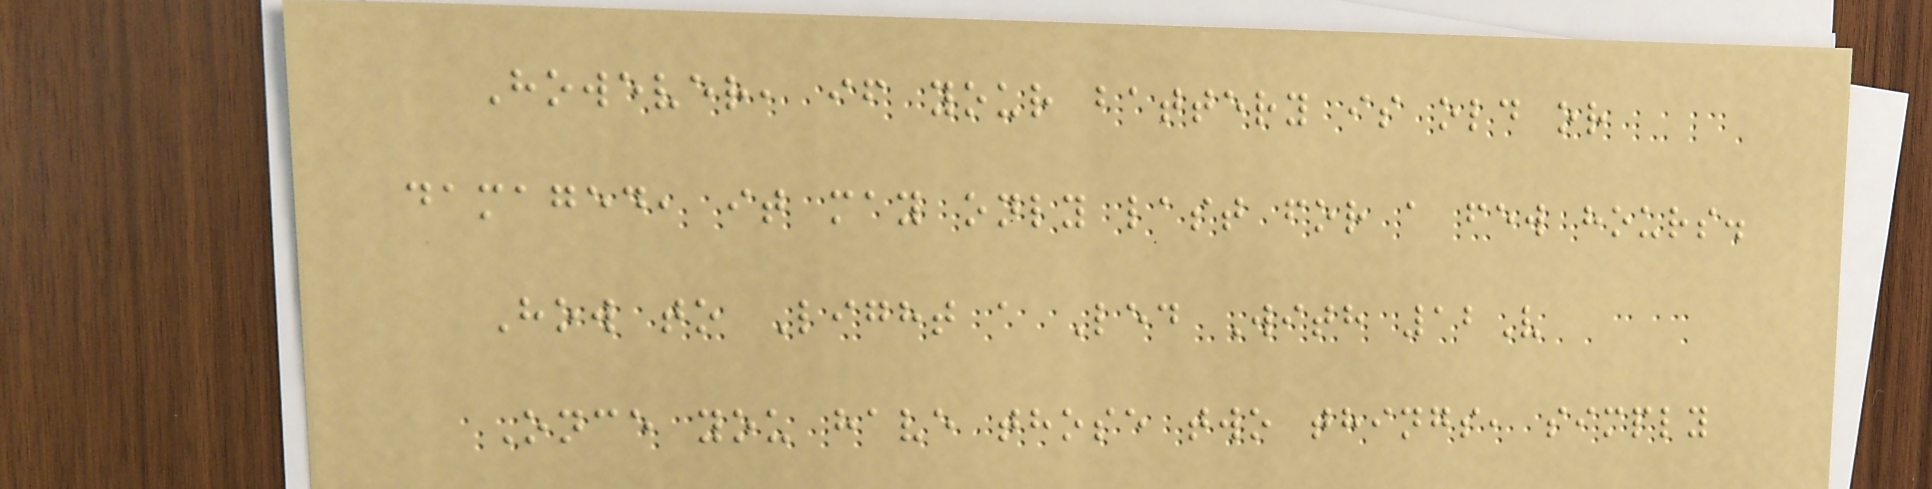However, if your battery is old or
damaged, it may only last for a few hours.
How to Light a Led With 12V
Once you have those two things, simply
